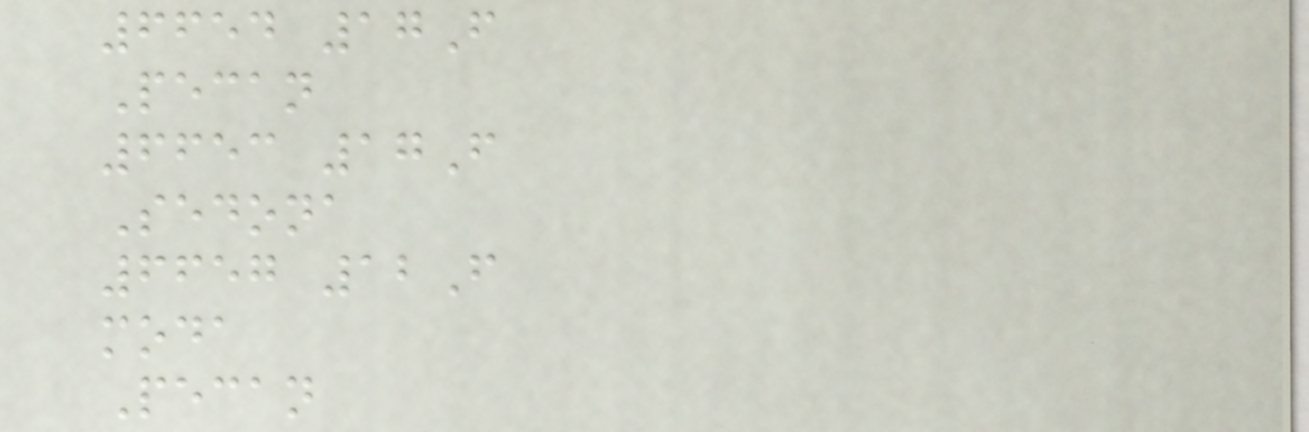6654 17F
Pecan
6653 17F
Sedona
6657 12F
moda
Pecan
